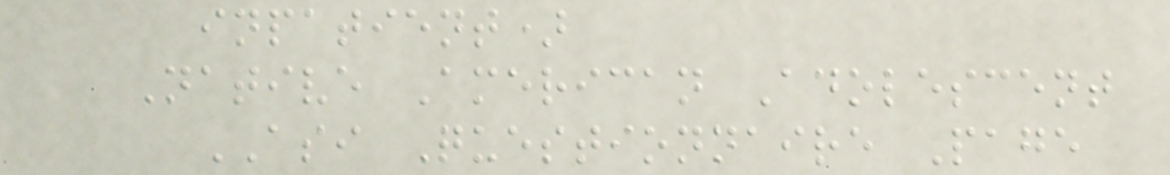inpatient)
Native American Adolescent
ASI Questionnaire Page
